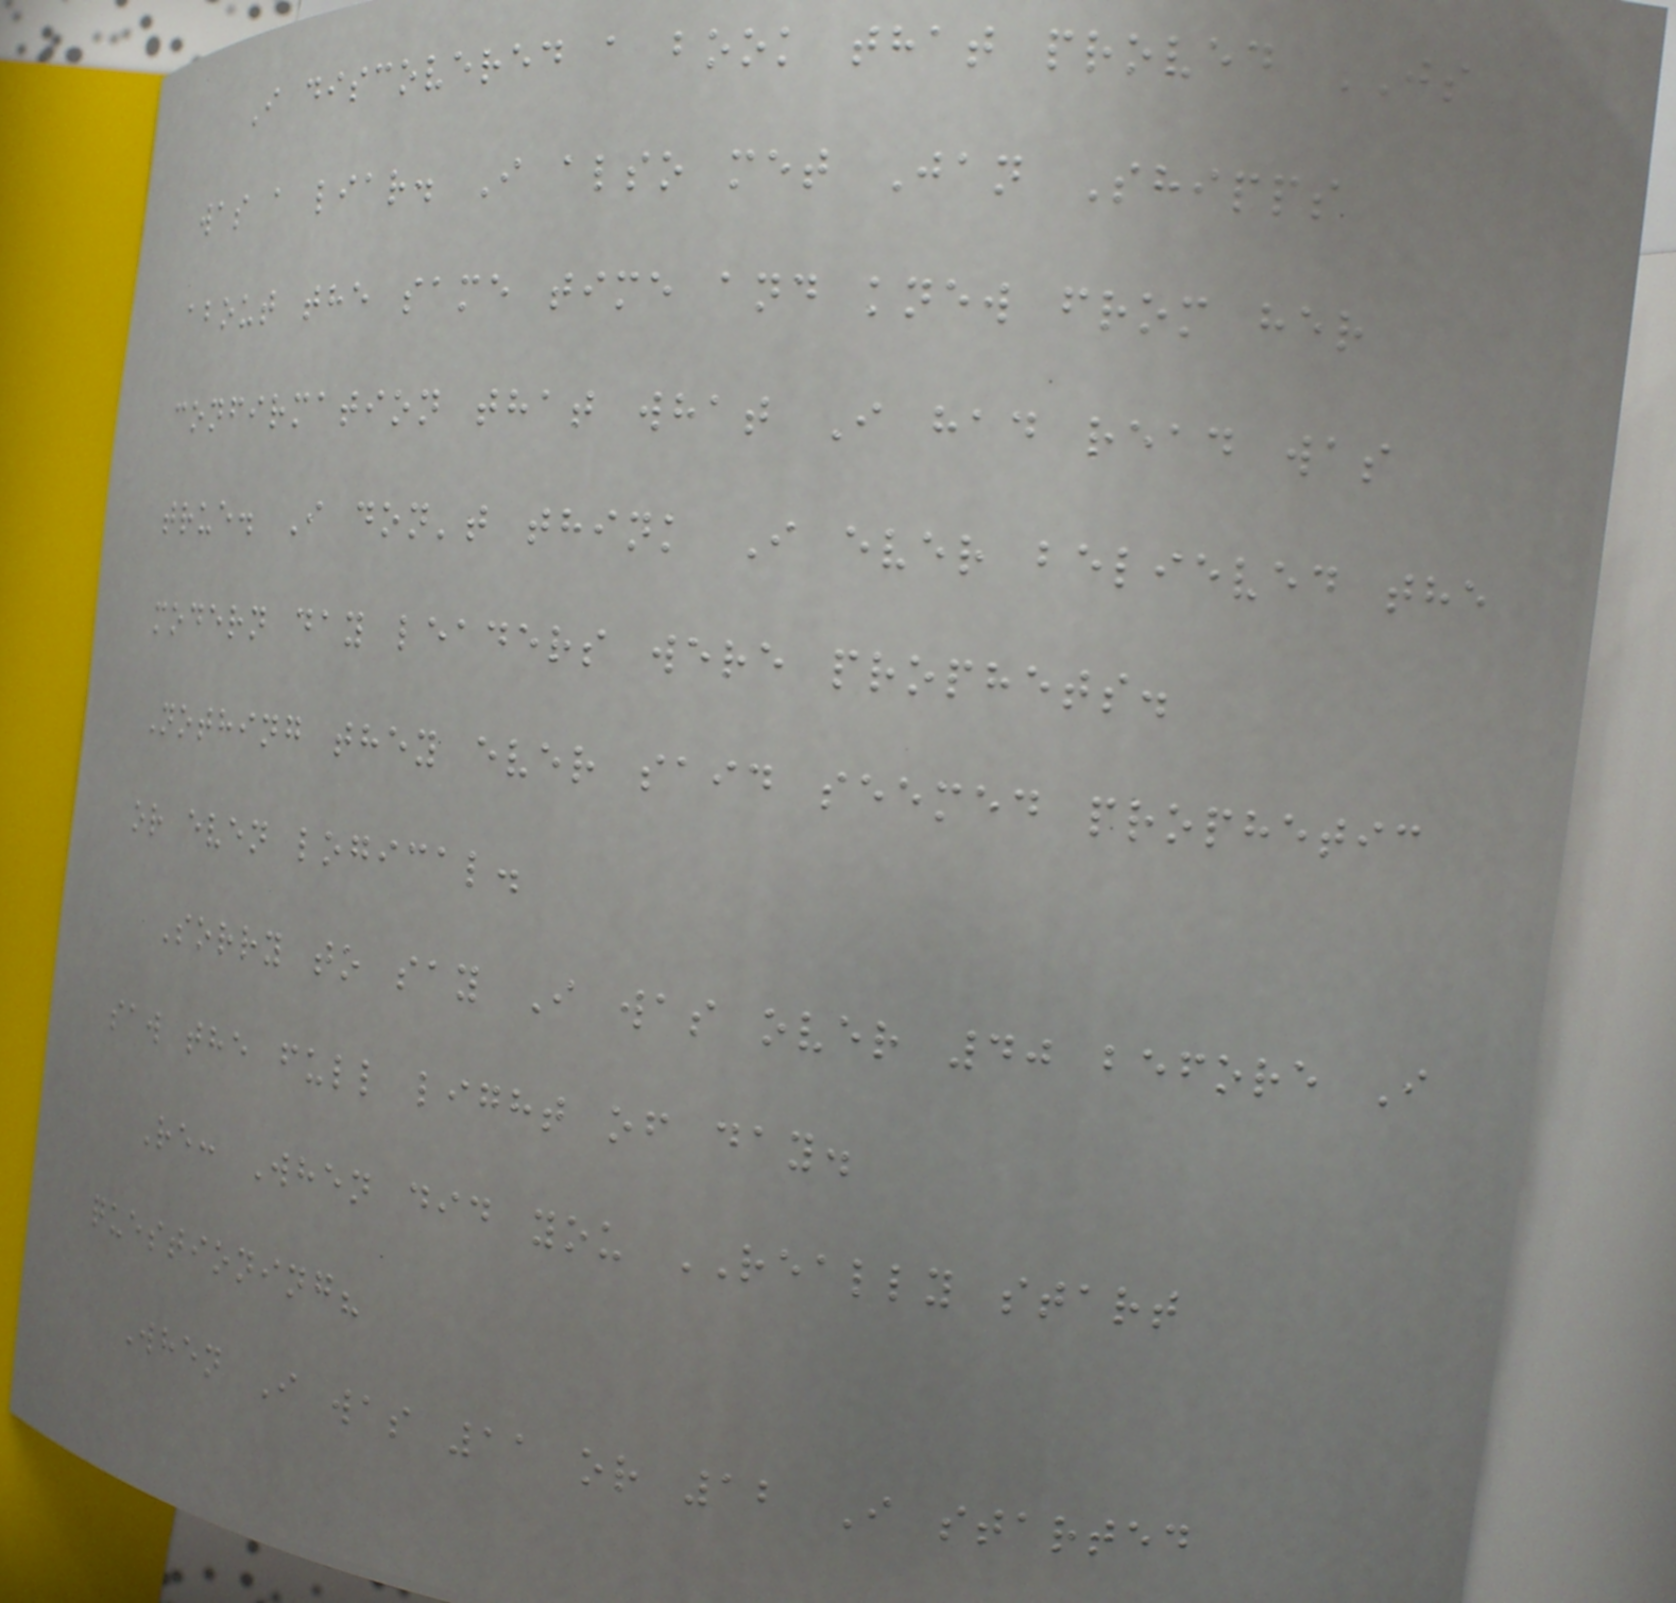I discovered a book that proved JS
was a liar. I also met Jan Shipps
about the same time and knew from her
confirmation that what I had read was
true. I don't think I ever believed the
modern day leaders were prophets.
Nothing they ever said seemed prophetic
or even logical.
Sorry to say I was over 40 before I
saw the full light of day.
Re: When did you REALLY start
questioning?
When I was 11 or 12 I started
